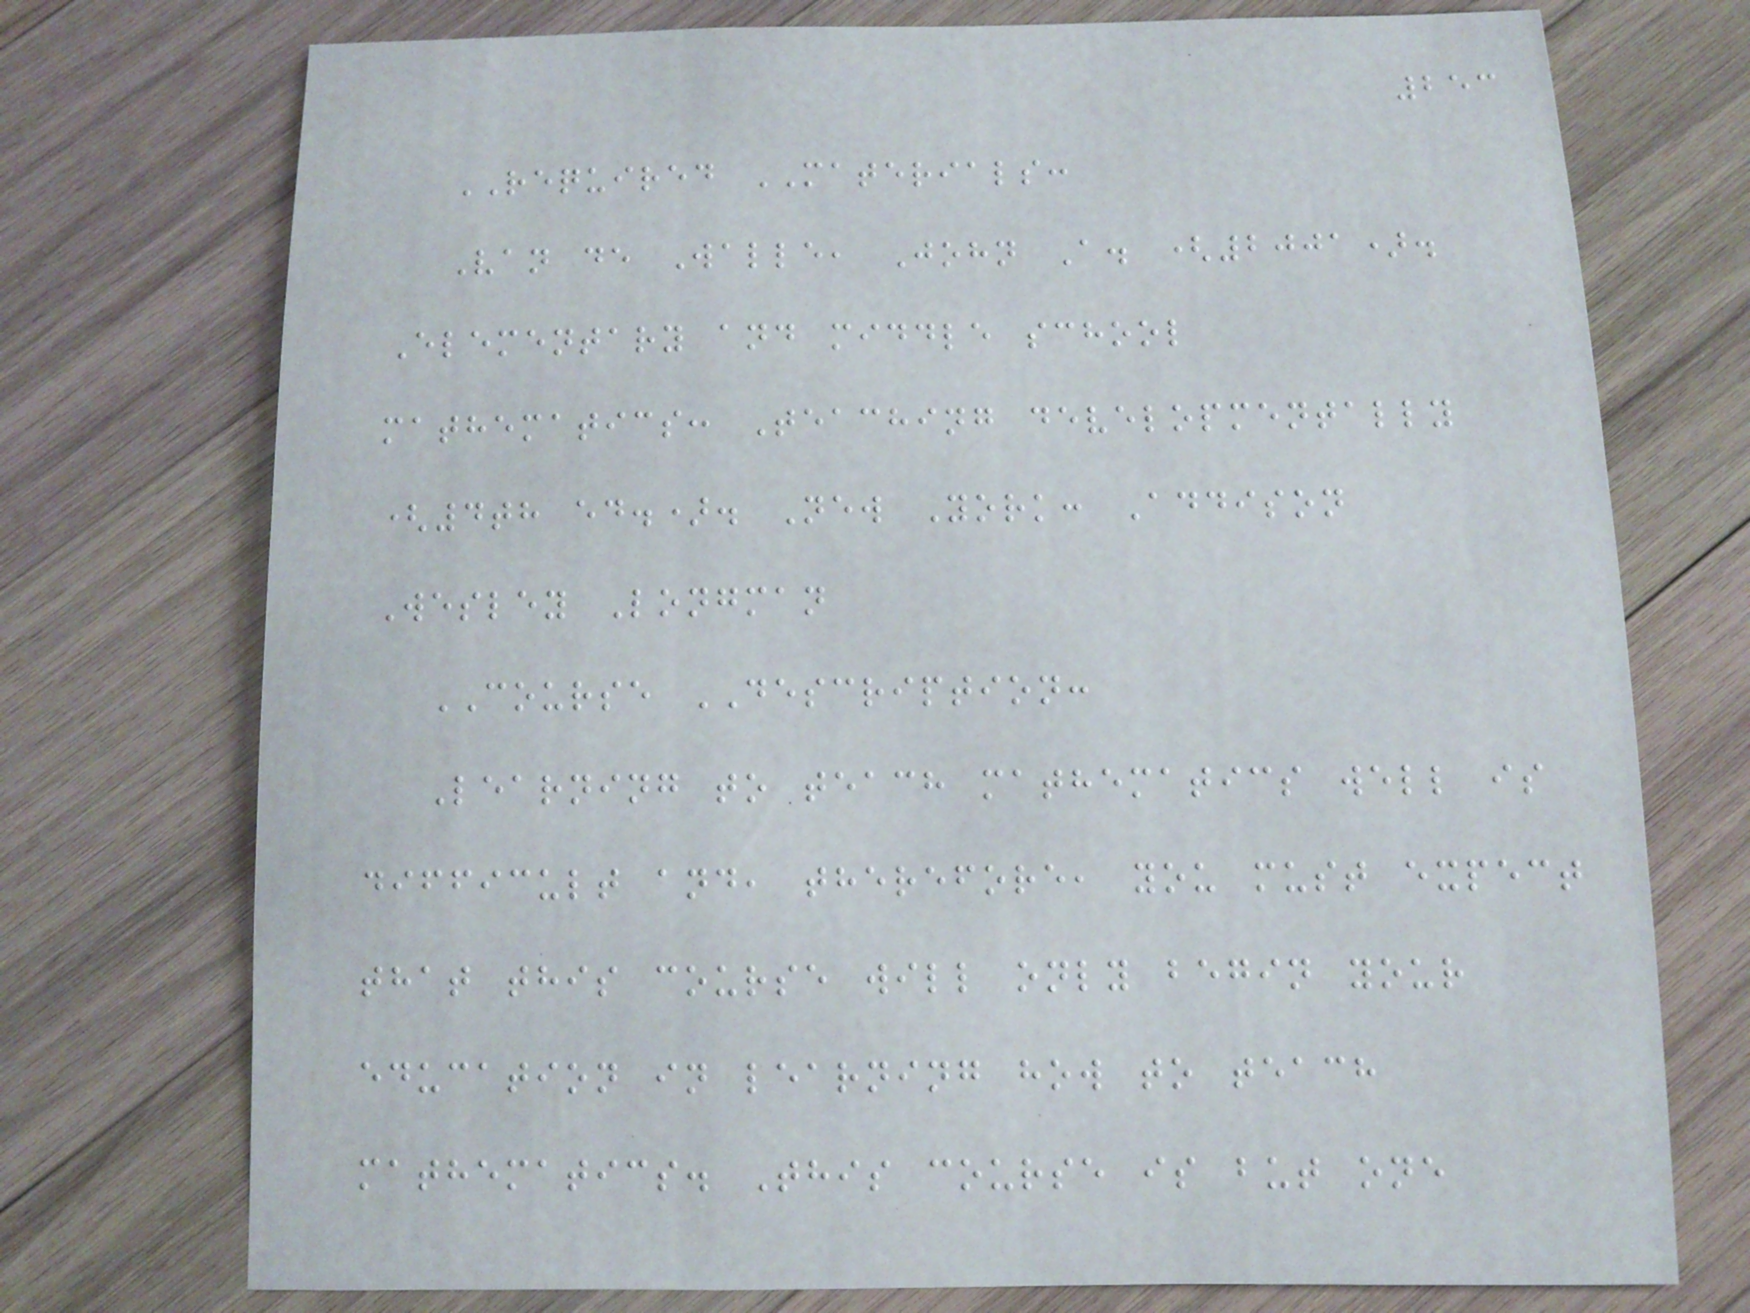253
REQUIRED MATERIALS:
Van de Walle, John A. (2001).
Elementary and middle school
mathematics: Teaching developmentally
(4th ed.). New York: Addison
Wesley Longman
COURSE DESCRIPTION:
Learning to teach mathematics well is
difficult and, therefore, you must expect
that this course will only begin your
education in learning how to teach
mathematics. This course is but one
